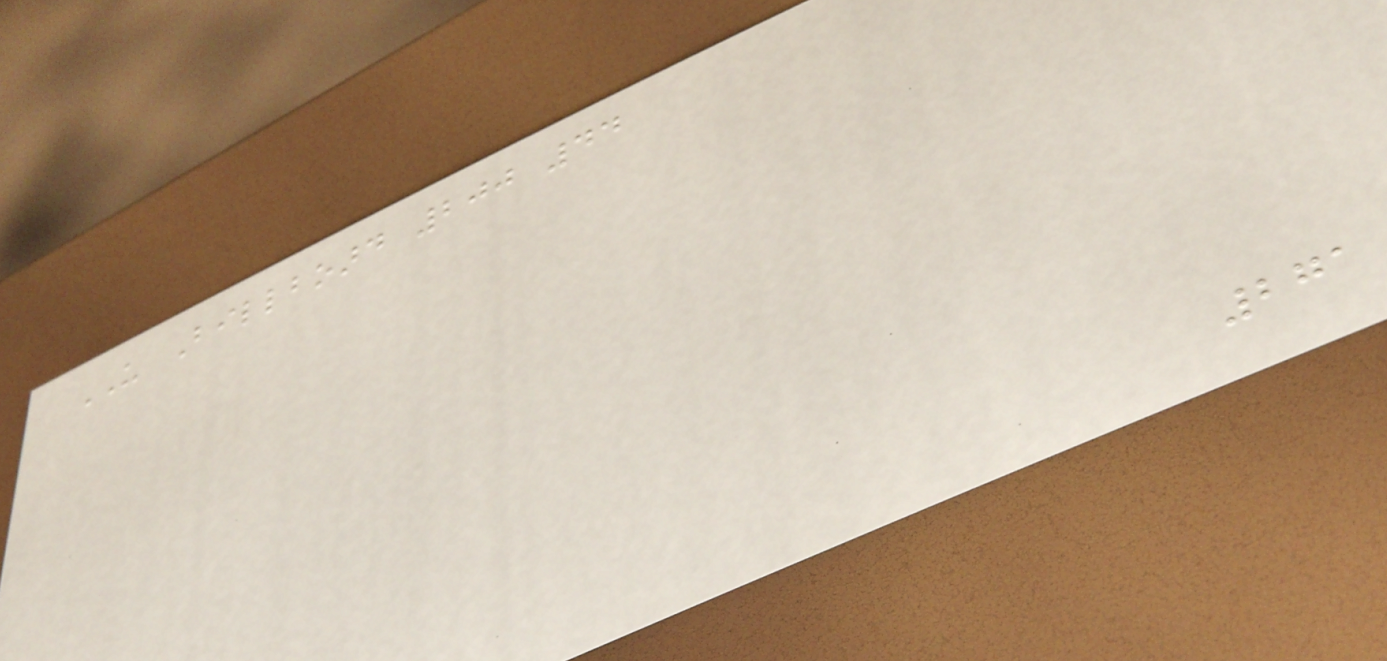US Billboard 200 44
271
